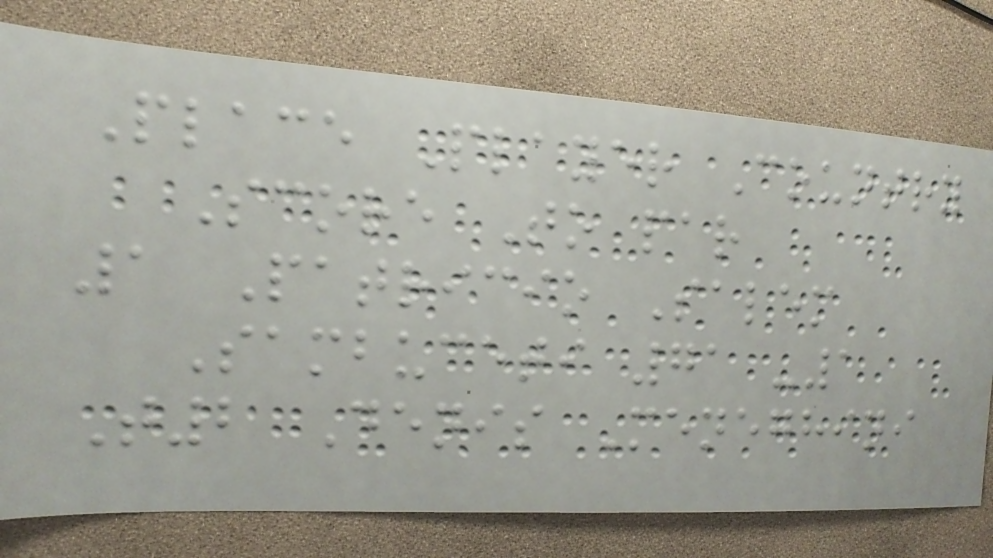Place Player Country
Score To par
1 Patricio Salem
Sambuceti 71 -1
T2 Denis Meneghini
